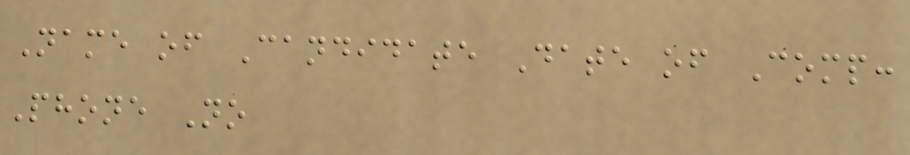Name of Candidate Date of Comp:
Phone No
